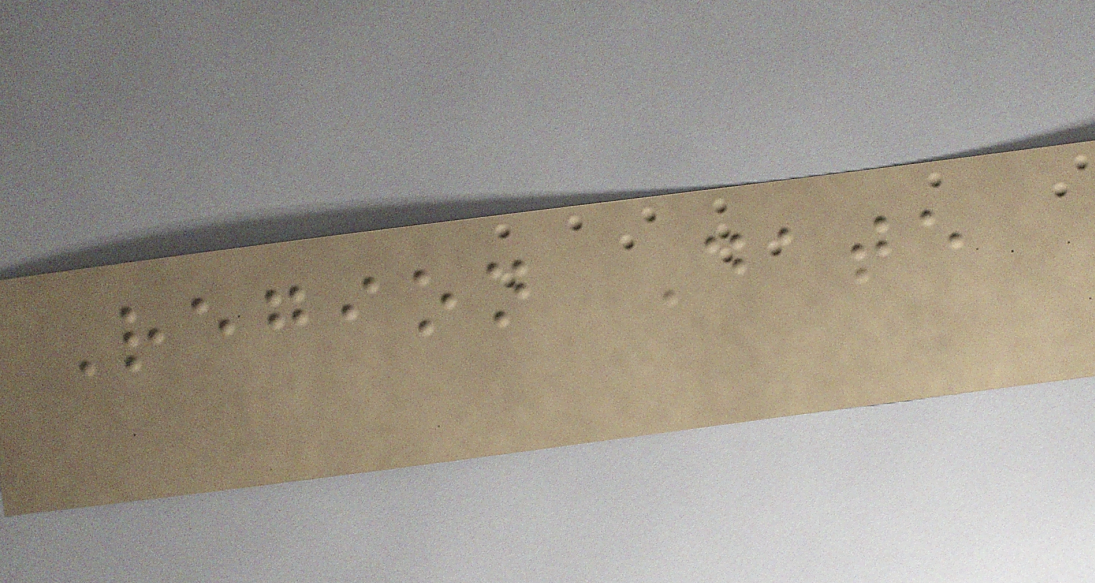Region Date
